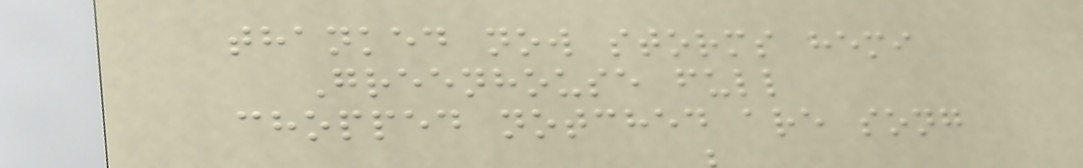thanked now storms hemi
Greenhouse full
chopped notched are song
